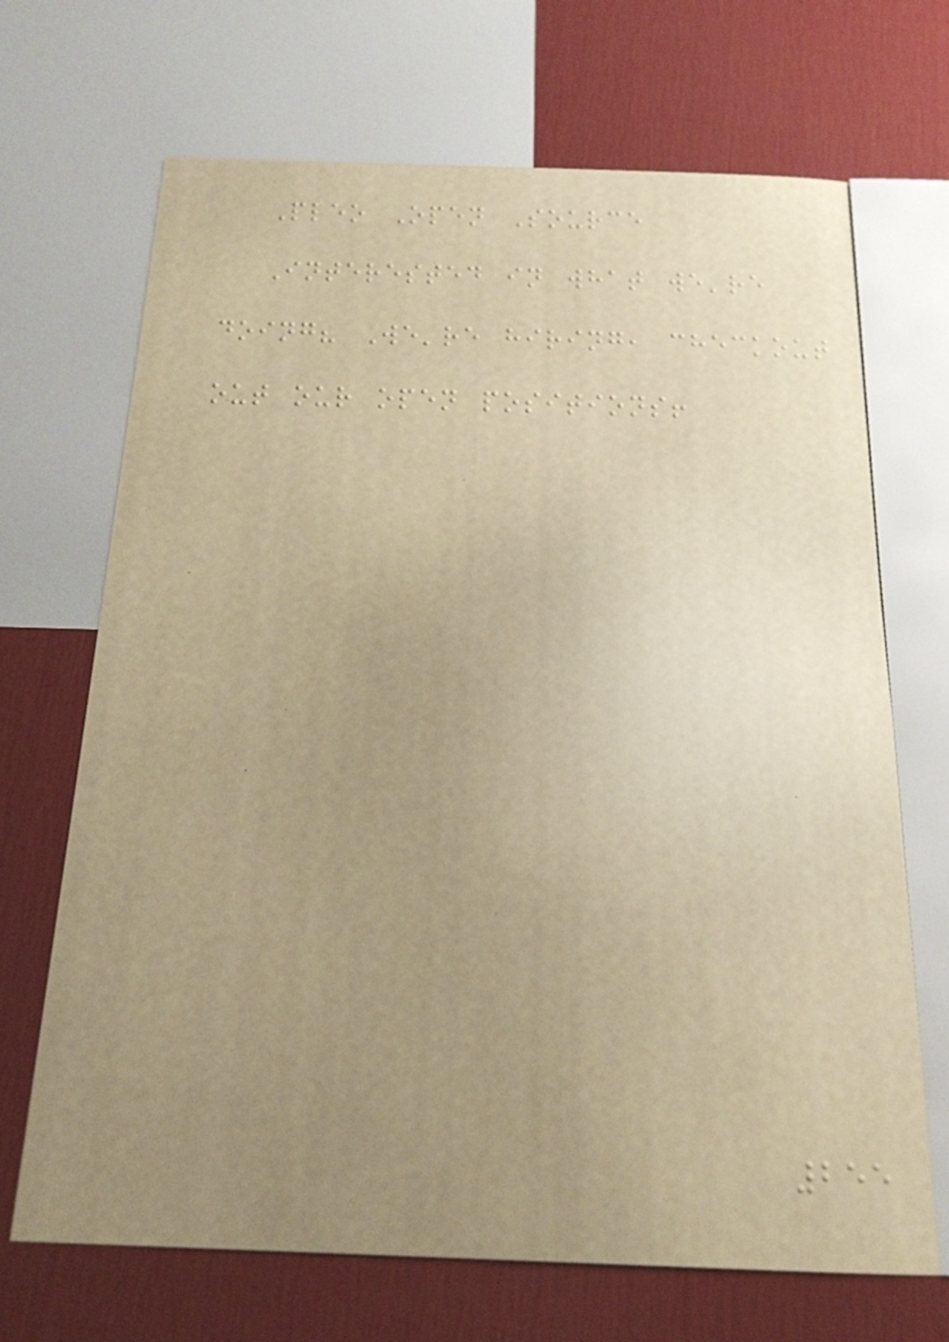Pleo Open Source
Interested in what we're
doing? We're hiring, checkout
out our open positions!
255
